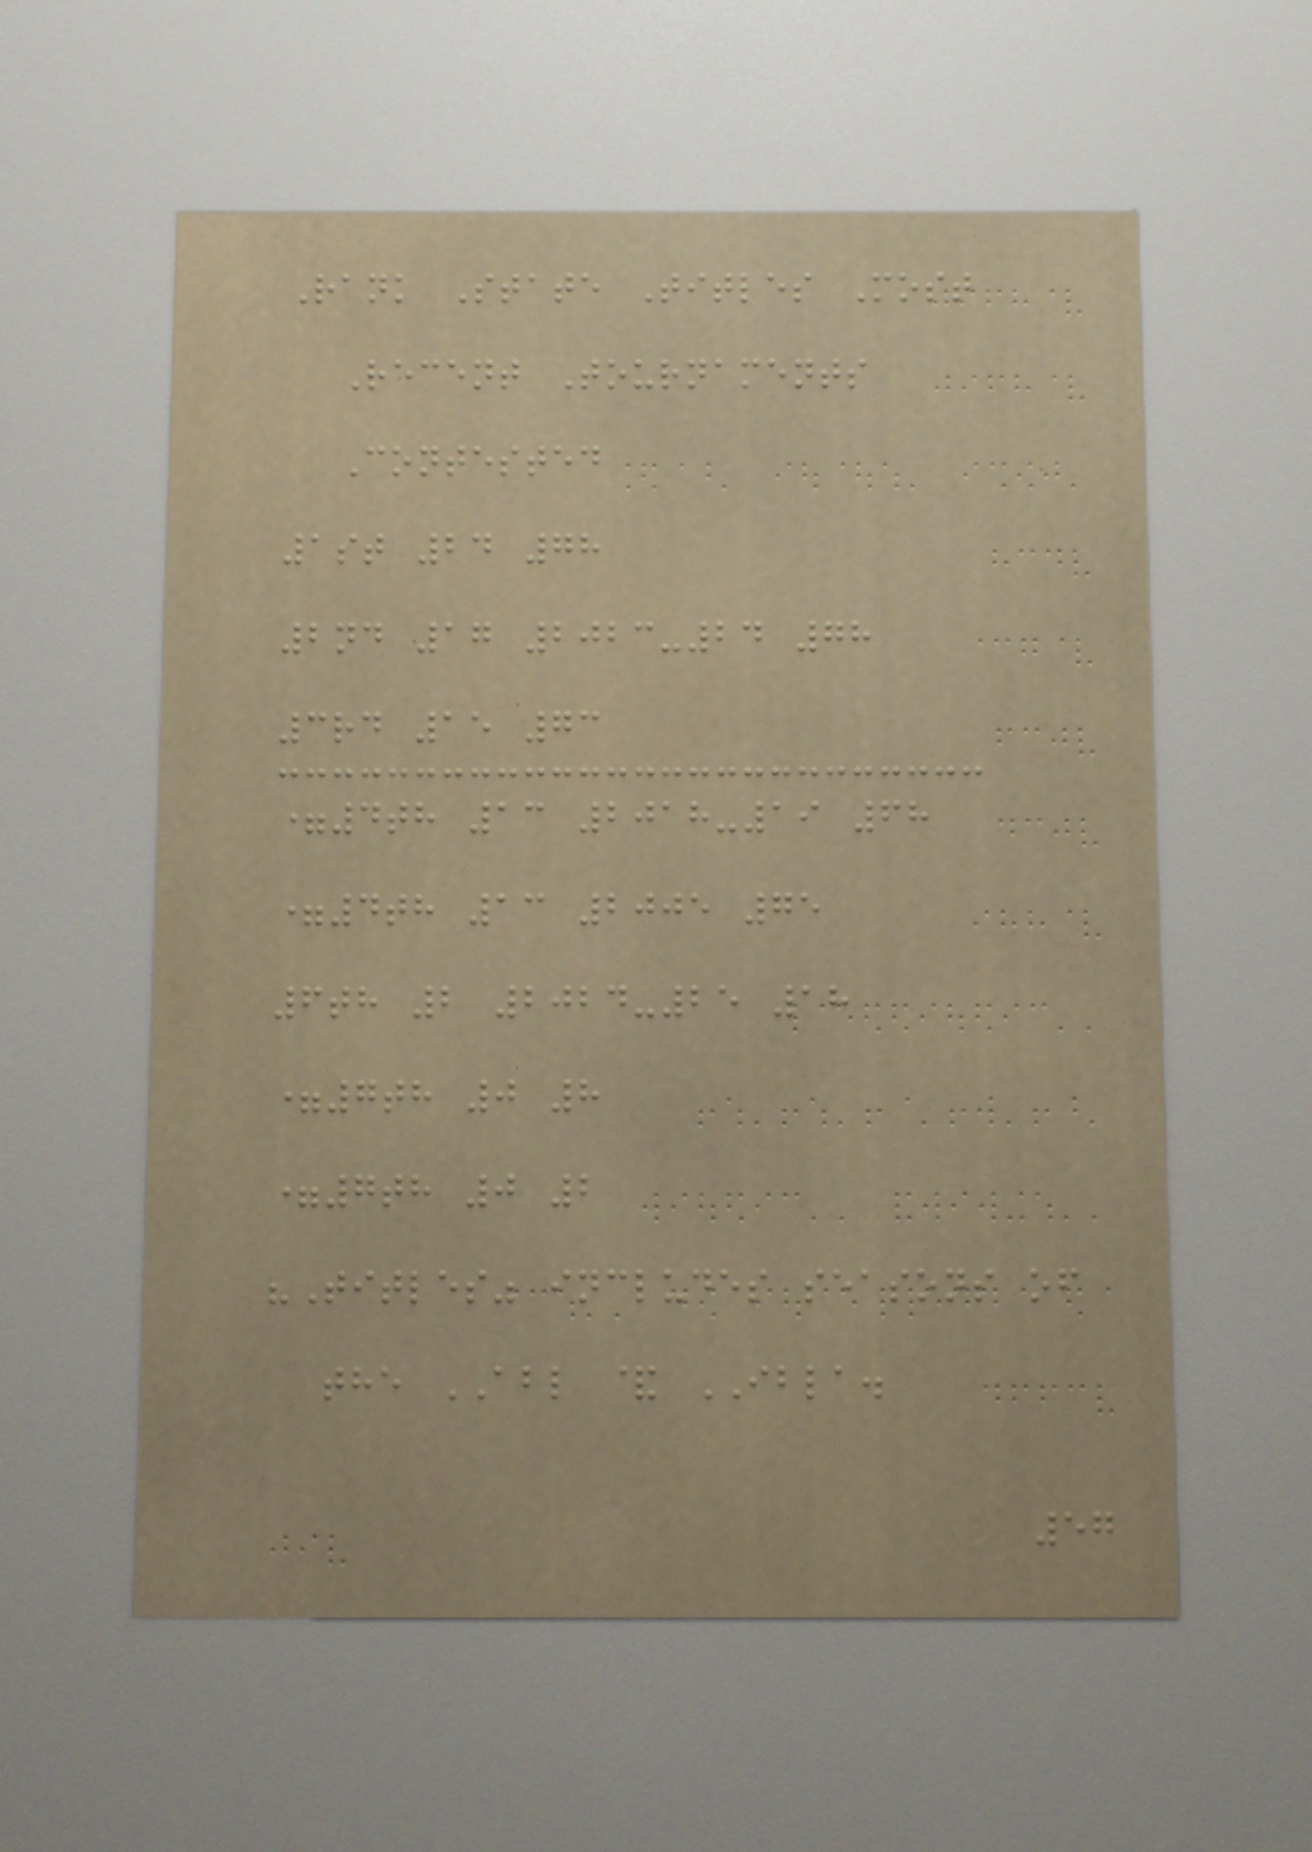Rank State Titles Most
Recent Tournaments
Contested
1st 24 78
2nd 17 2023-24 78
3rd 15 73
=4th 13 2018-19 68
=4th 13 2005 75
6th 2 2024-25 18
=7th 0 8
=7th 0 2
"Titles" includes seasons of
the ABL & IBLA.
57
